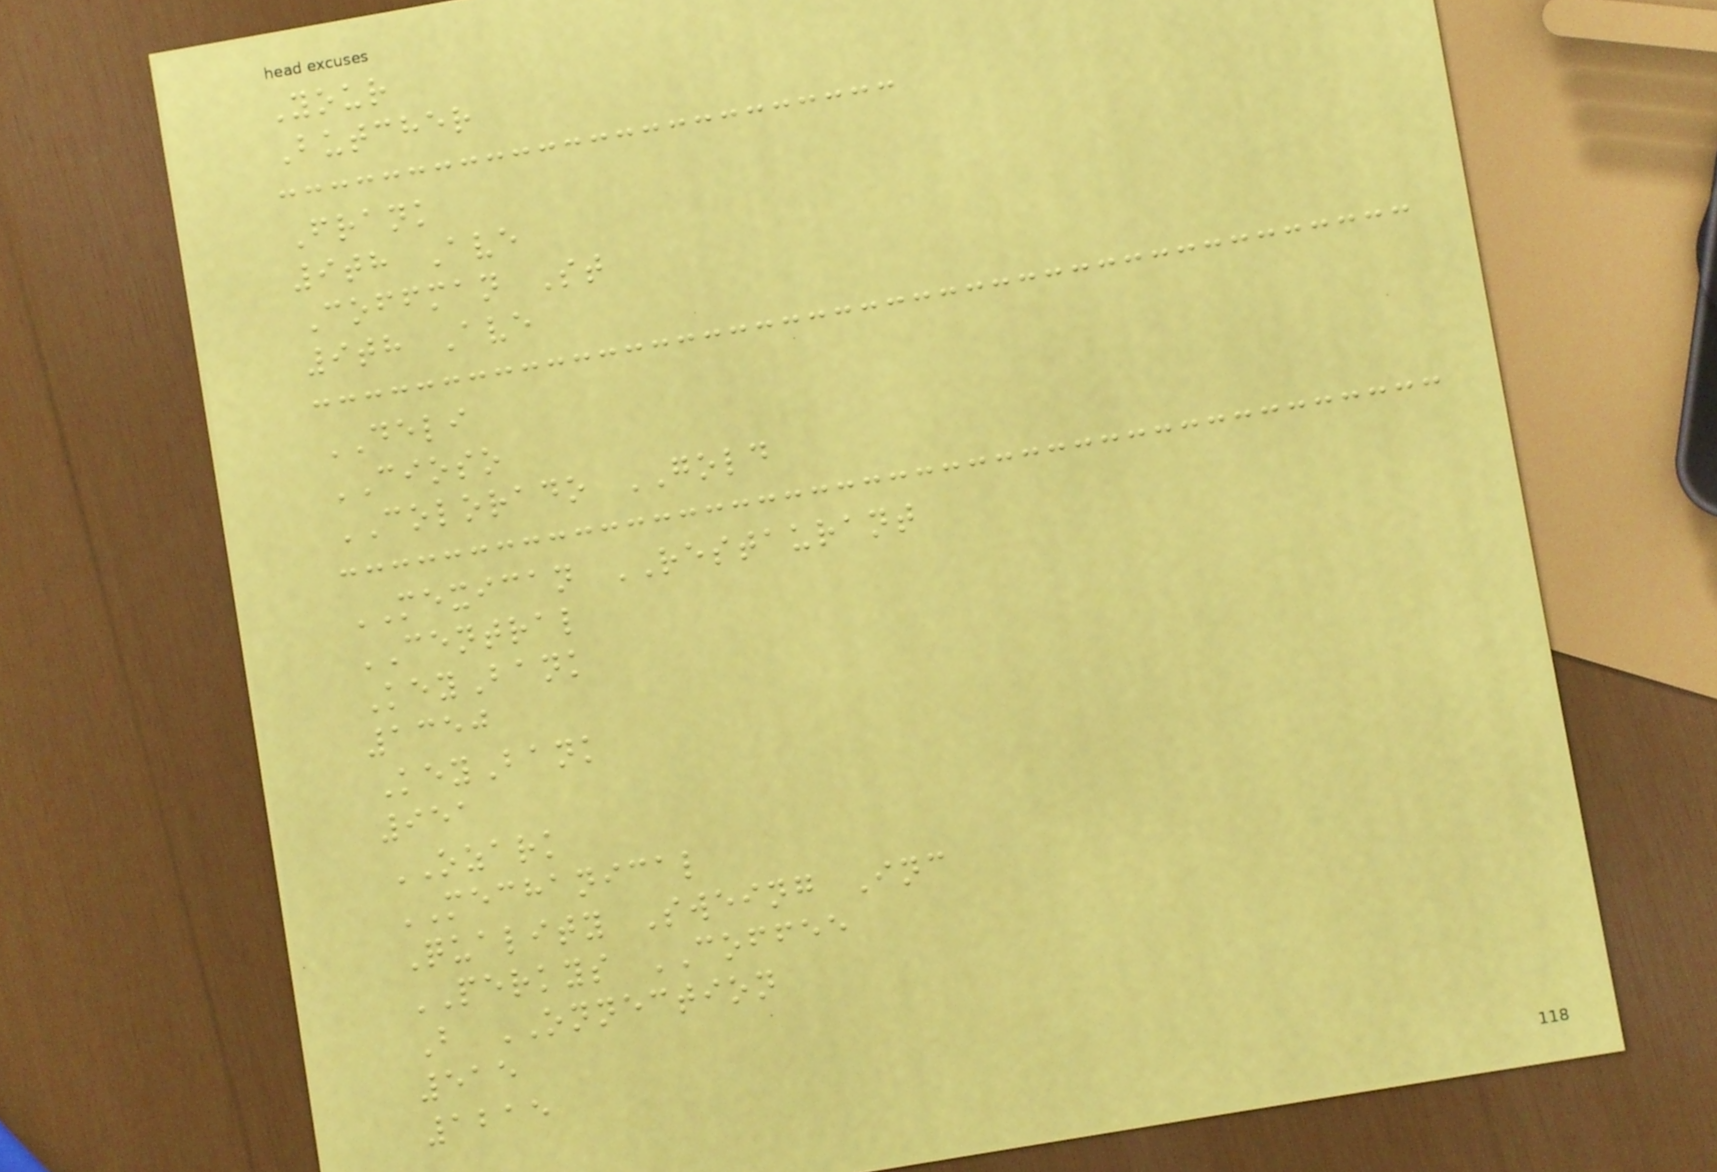Your
Butcher
Frank
9th Ave
Coffman St
9th Ave
DELI
CIOSO
COLORADO GOLD
MEXICAN RESTAURANT
CENTRAL
KeyBank
1350
KeyBank
951
OZARK
MECHANICAL
Quality Sweing Inc
PERKYS COFFEE
B ONNECTION
515
1215
